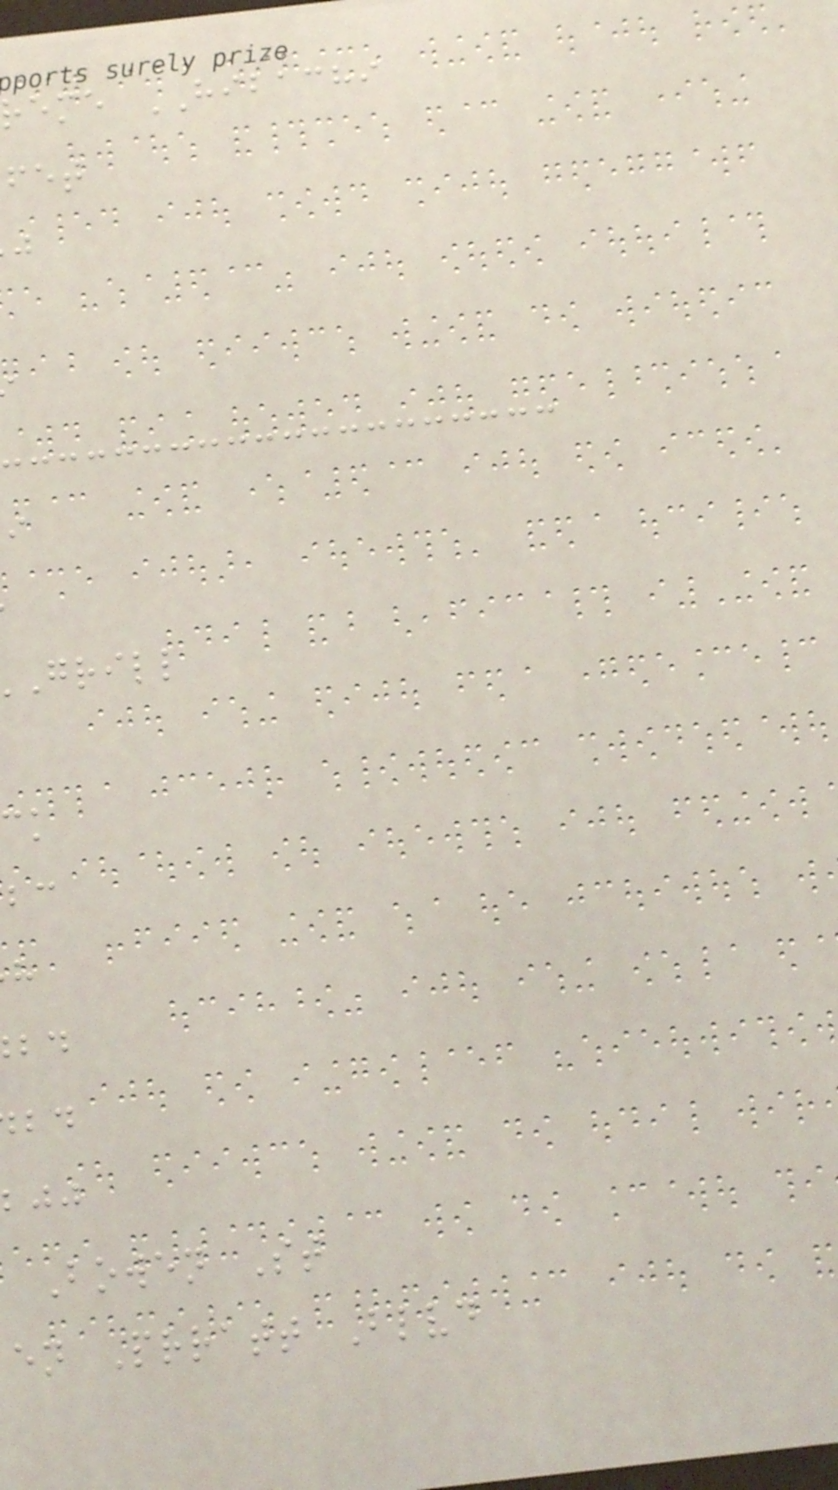reme HIBACHI
grill
Bowen St
en Prratt Blvd
